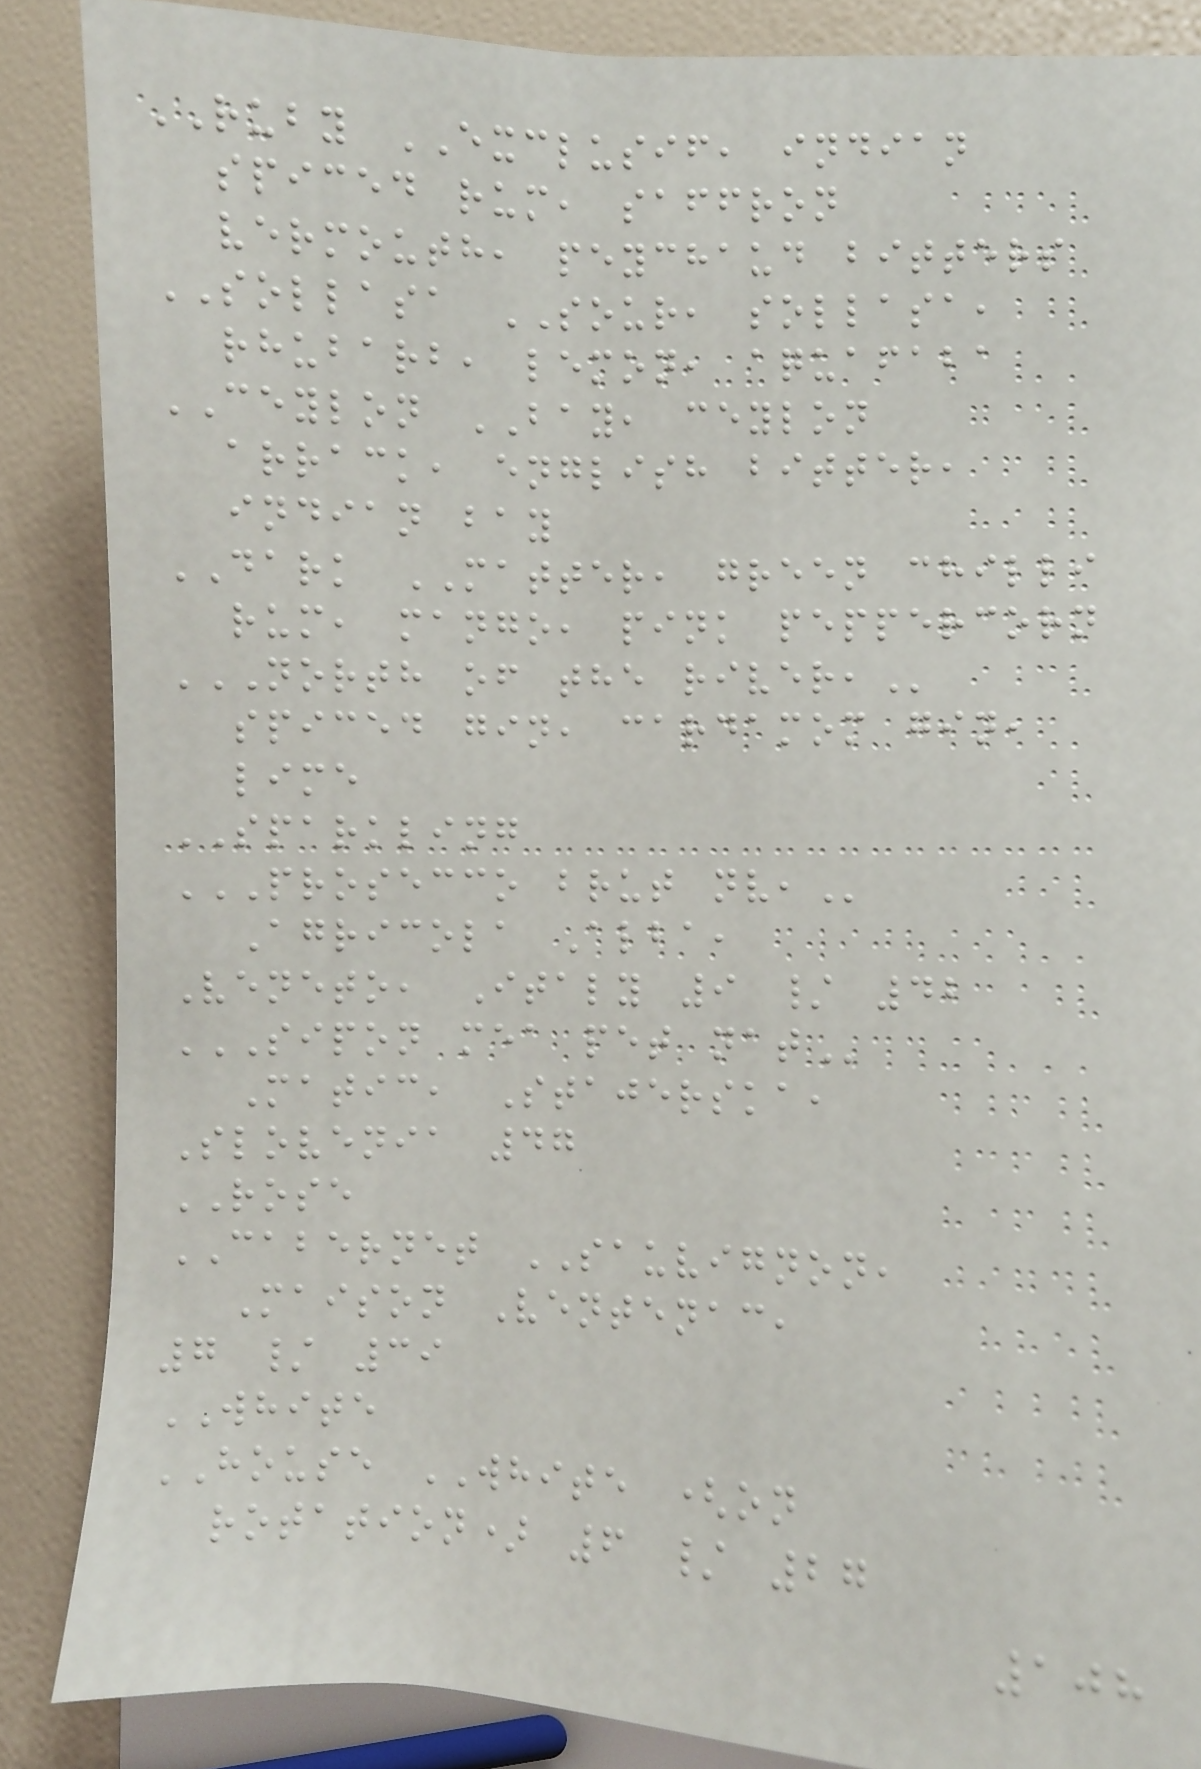RUBY EXCLUSIF, indian
spiced rum, saffron
vermouth, peychaud bitters
SOLLASA SOUR, sollasa,
rhubarb, lemon, aquafaba
CEYLON BAY, ceylon
arrack, english bitter,
indian bay
DARK MATTER, green chilli
rum, mango, pink peppercorn
NORTH OF THE RIVER,
spiced gin, cardamom gin,
lime
SPARKLING
PROSECCO BRUT NV,
Agricola Alba,
Veneto, Italy 9 / 42
SIPON MEA PET NAT
Matic, Stajerska,
Slovenia 47
ROSE
CABERNET SAUVIGNON,
Maison Ventenac,
7 / 39
WHITE
HOUSE WHITE (on
rotation) 6 / 27
108
